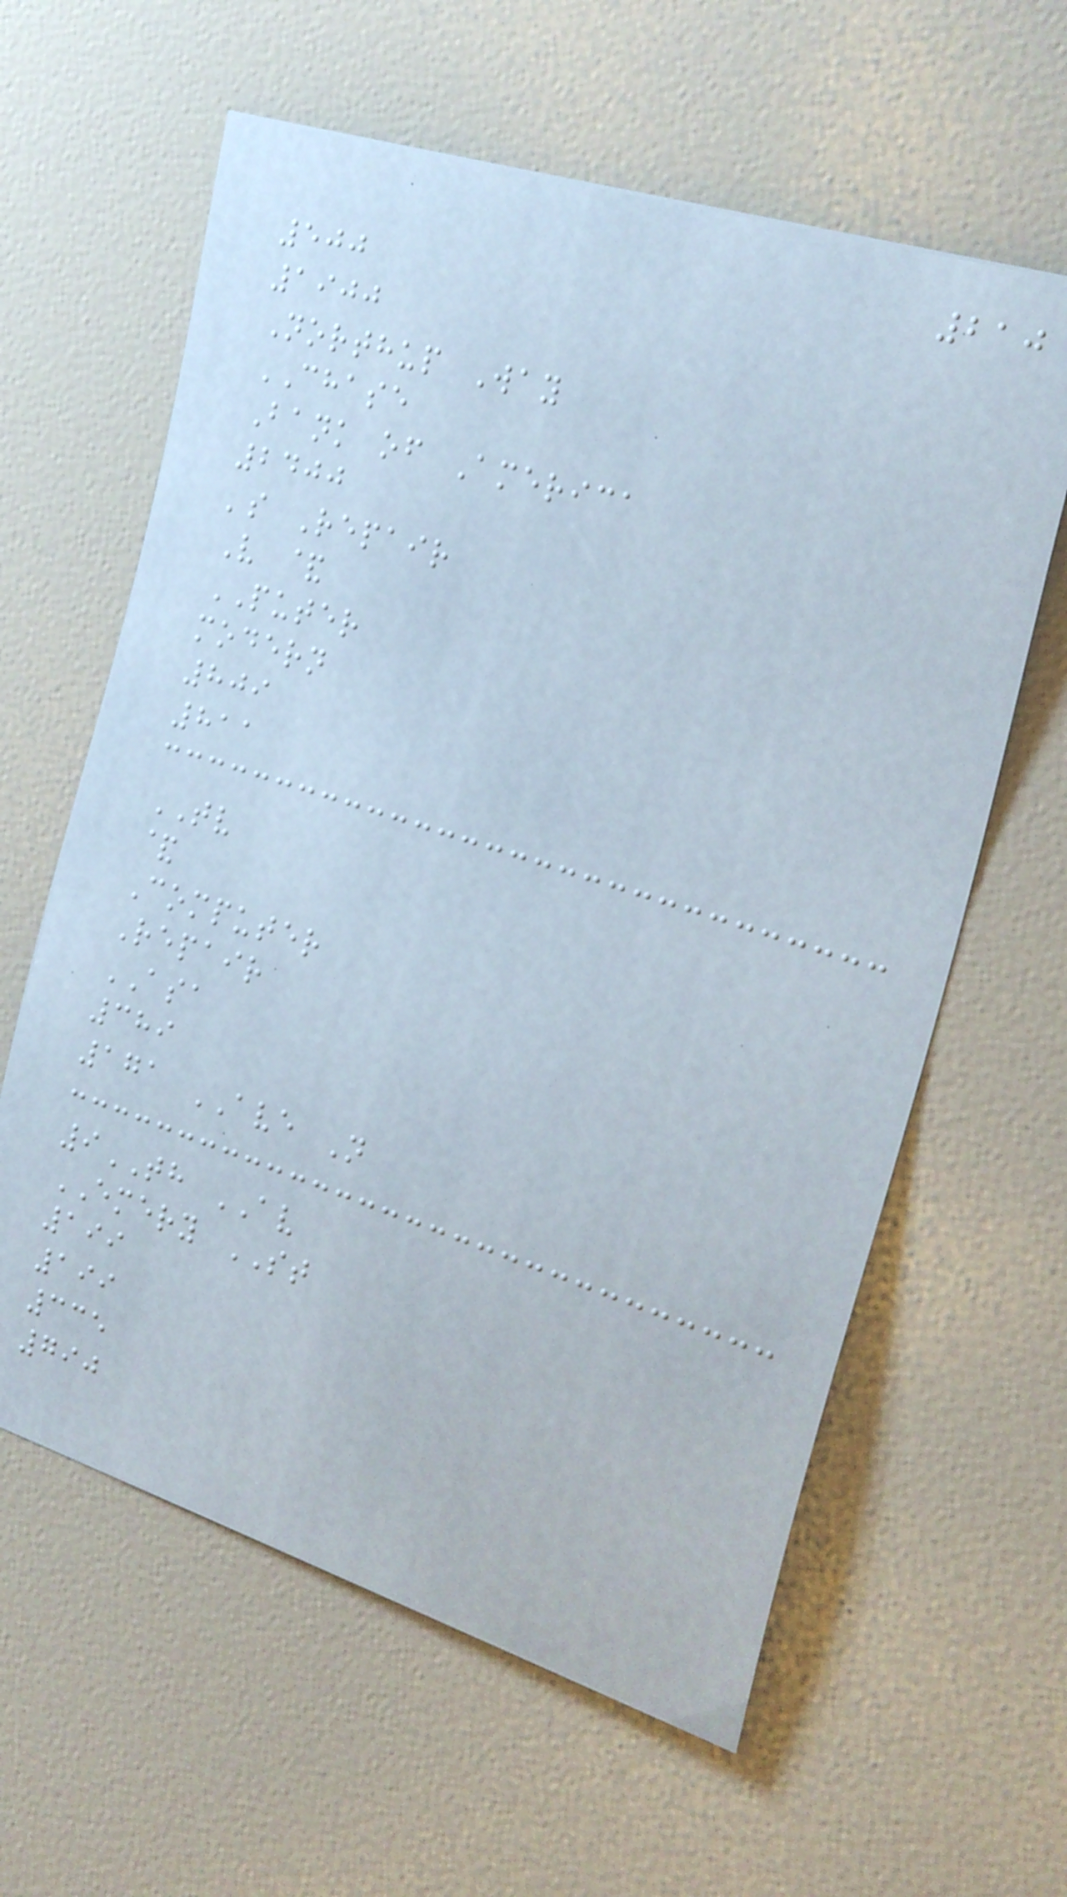210
500
1900
Northup Way
CHASE
Bank of America
2400
's Repair
V &
PUTER
modern
809
811
TV
&
Computer
Repair
ASA
389
171 AVE N
9TH AV
EMERY ST
199
199
335
790
